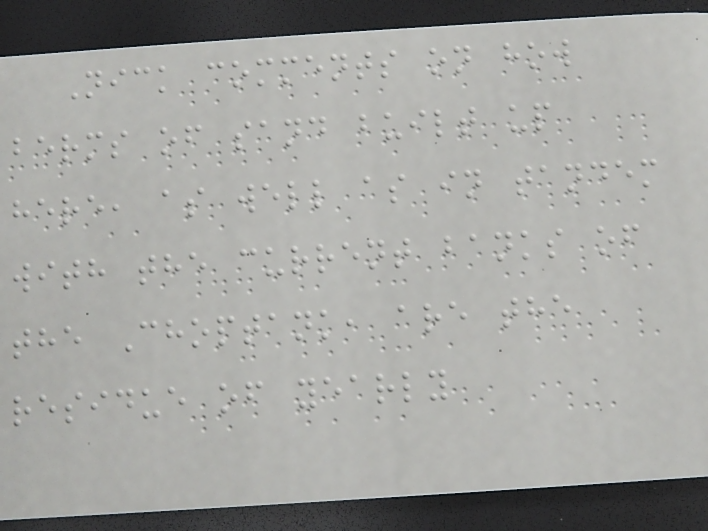Nick comments on how
berms of sand built up
here, as well as in tandem
with the current banks of
the Choptank, are the
residue of yearly
